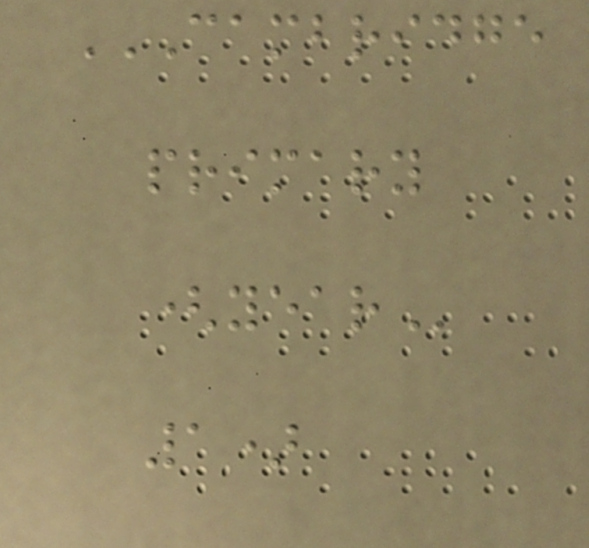CAMBRIDGE
PRIMARY
(YEAR
1)
